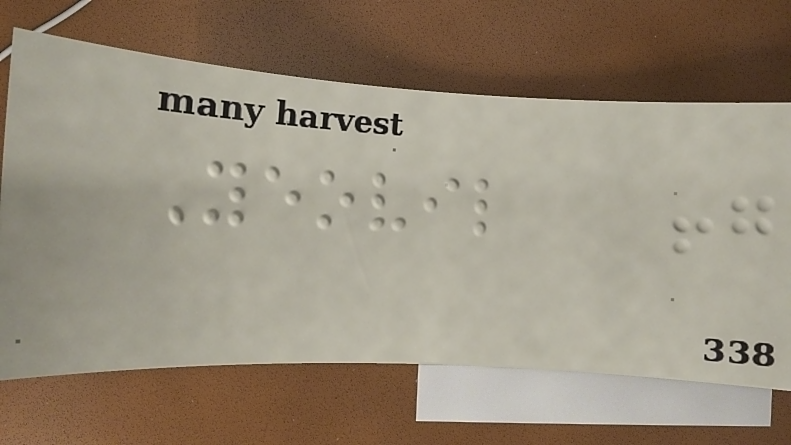Yeovil
